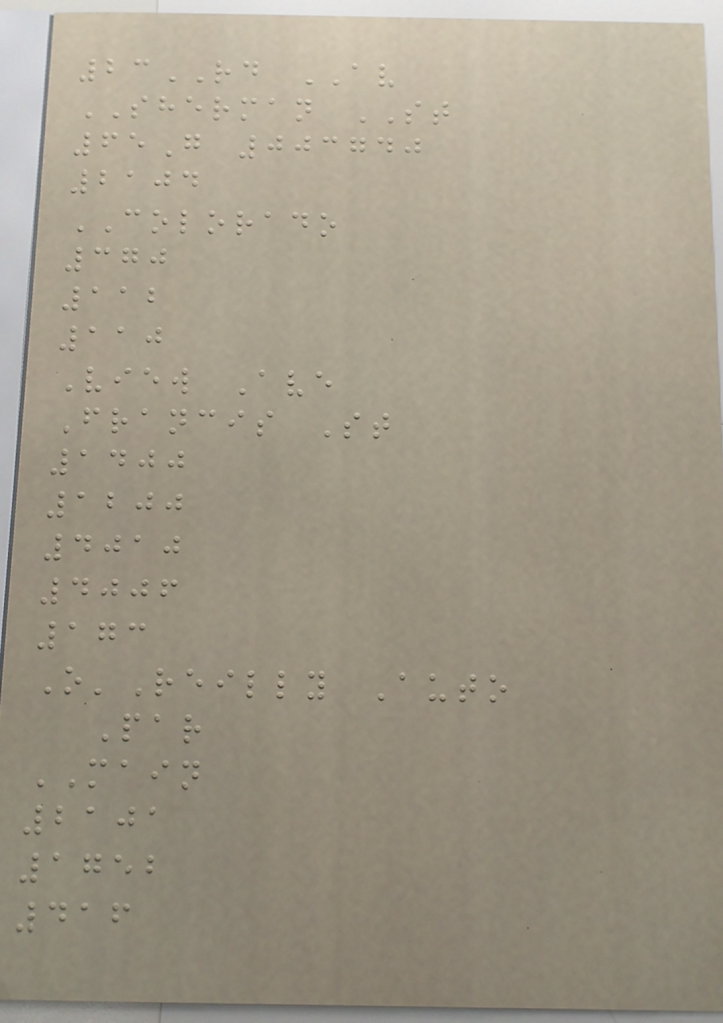23RD AV
SHERMAN ST
65G 003740
2104
COLORADO
370
112
110
View Ave
Francis St
1400
1200
4010
4006
173
O'Reilly Auto
Par
MAIN
2101
1752
416
